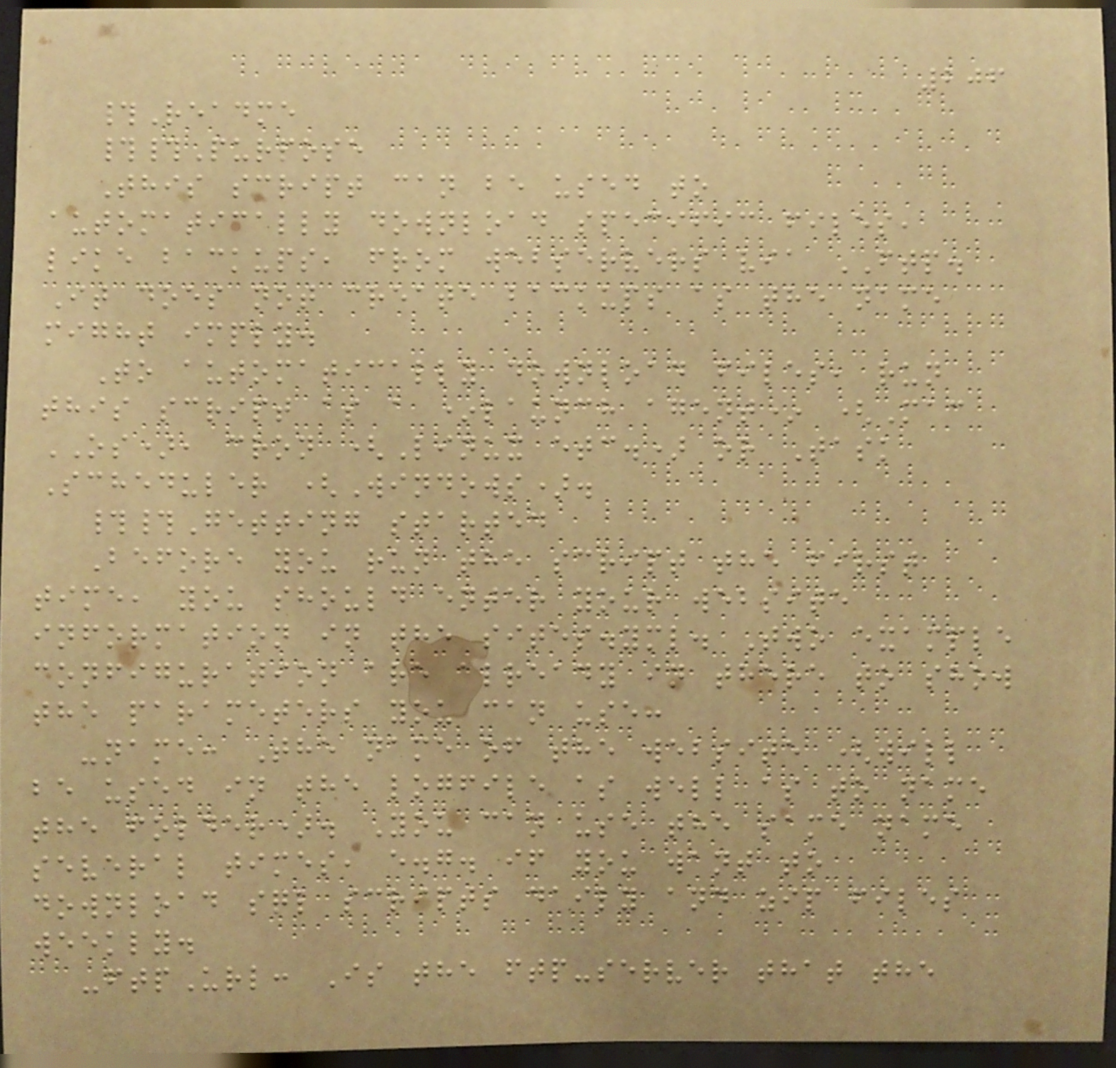206
#Readme
##Purpose
This script can be used to
automatically download specific files,
like backups, from webservers via FTP.
It does not create backups as the name
might imply.
To automatically download files, run
this script as a *launch agent* (Mac
OS), cron (Linux etc.) or Task
Scheduler (Windows).
##Getting started
Before you run the script the first
time, you should enter your website
information in the sites.yml. Two example
configuration are already in there to show
the parameters you can use:
-name: The name of the website (will
be used in the logfile as well as to name
the folder). You can use the same name
several times, e.g. if you want to
download sql scripts daily and zip files
weekly.
-ftpUrl: Is the ftp-server that the
